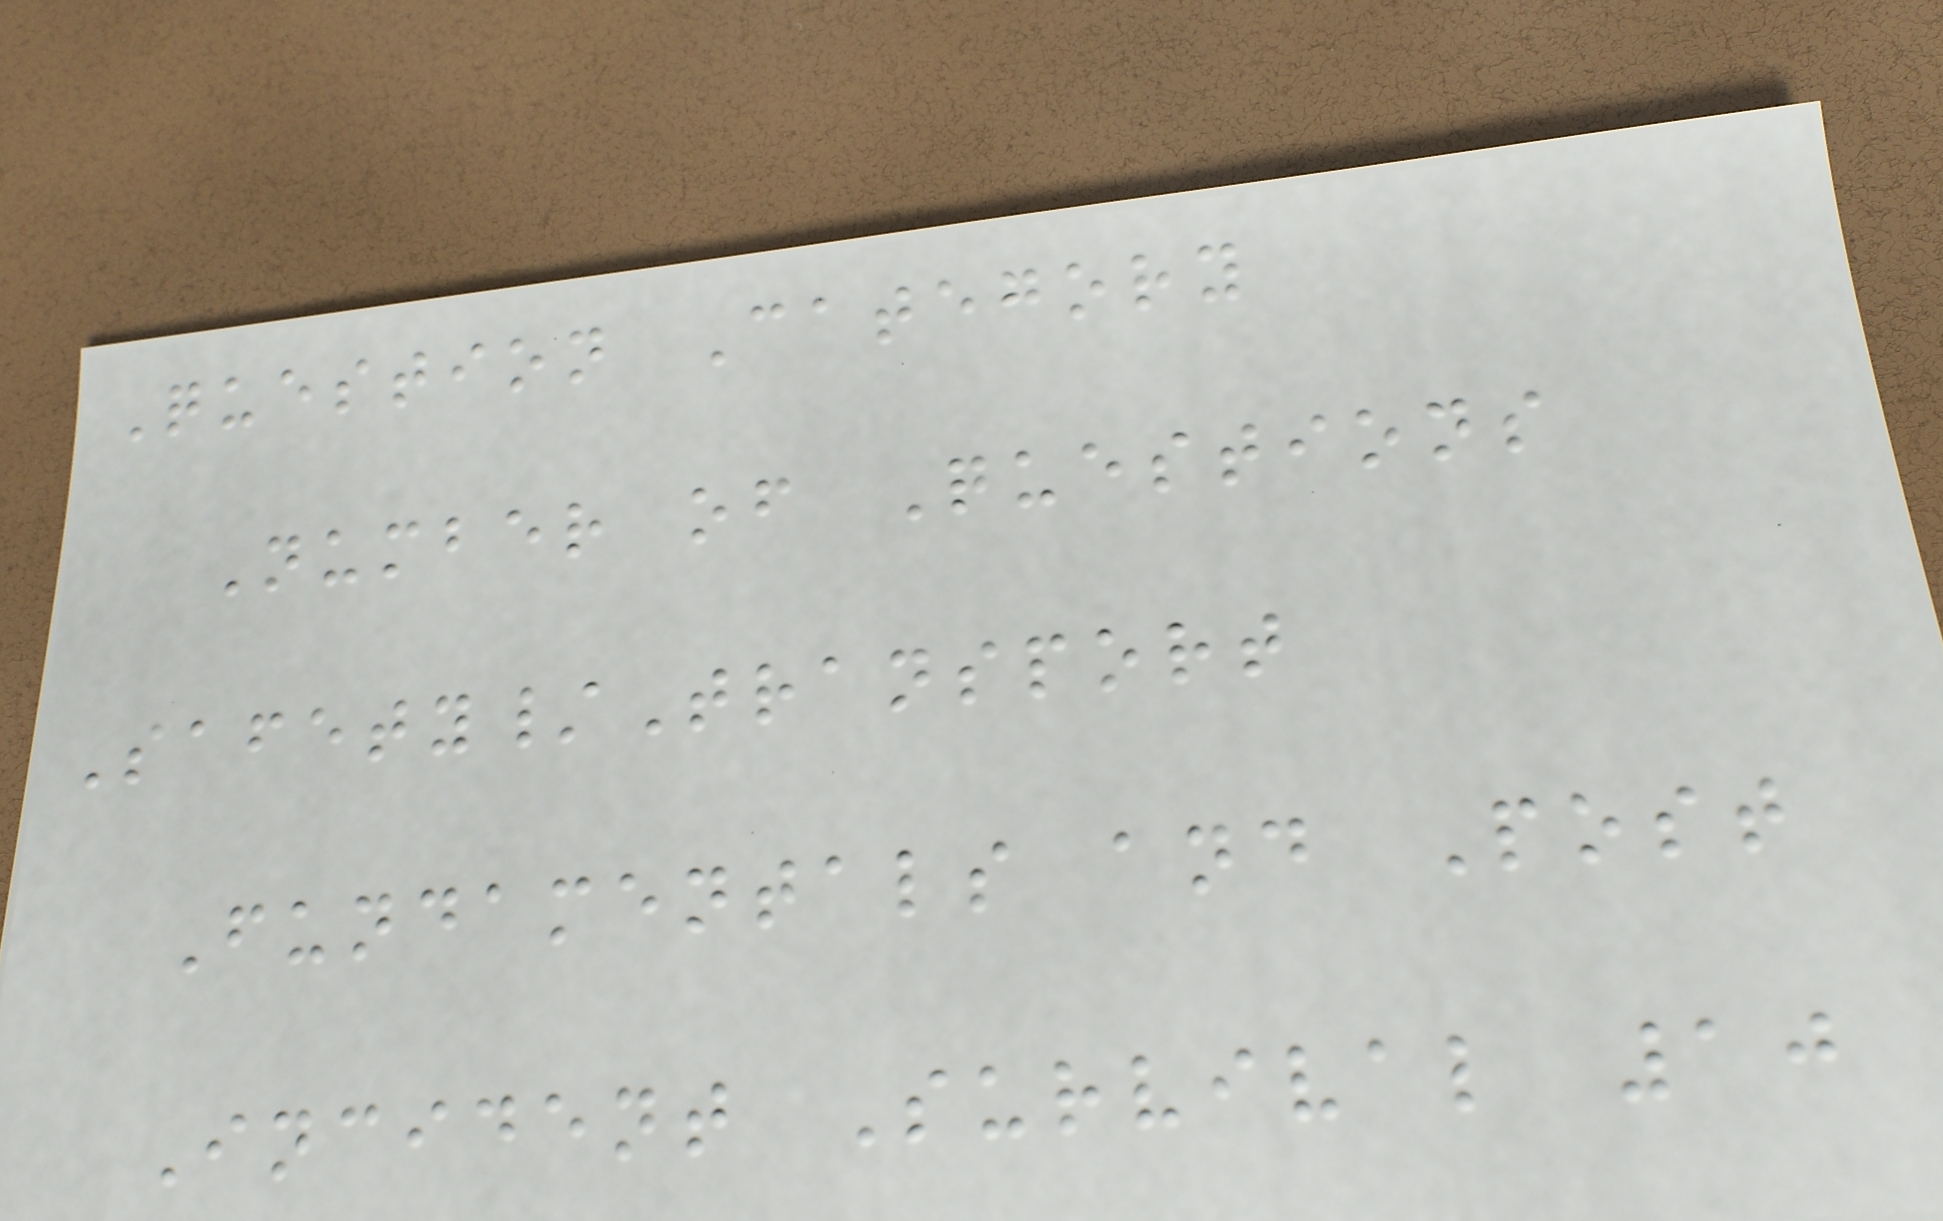Question Category
Number of Questions
Safety/Transport
Fundamentals and Post
Incident Survival 10
